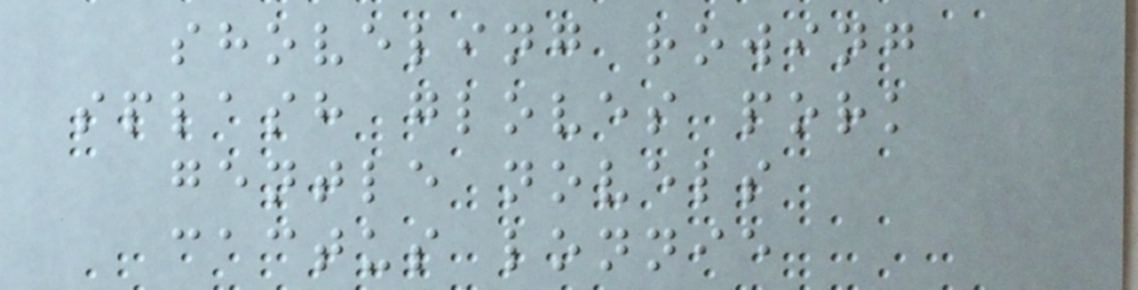shoveling rowing
splash gloves pork
gentle novels
cactus lonnie
